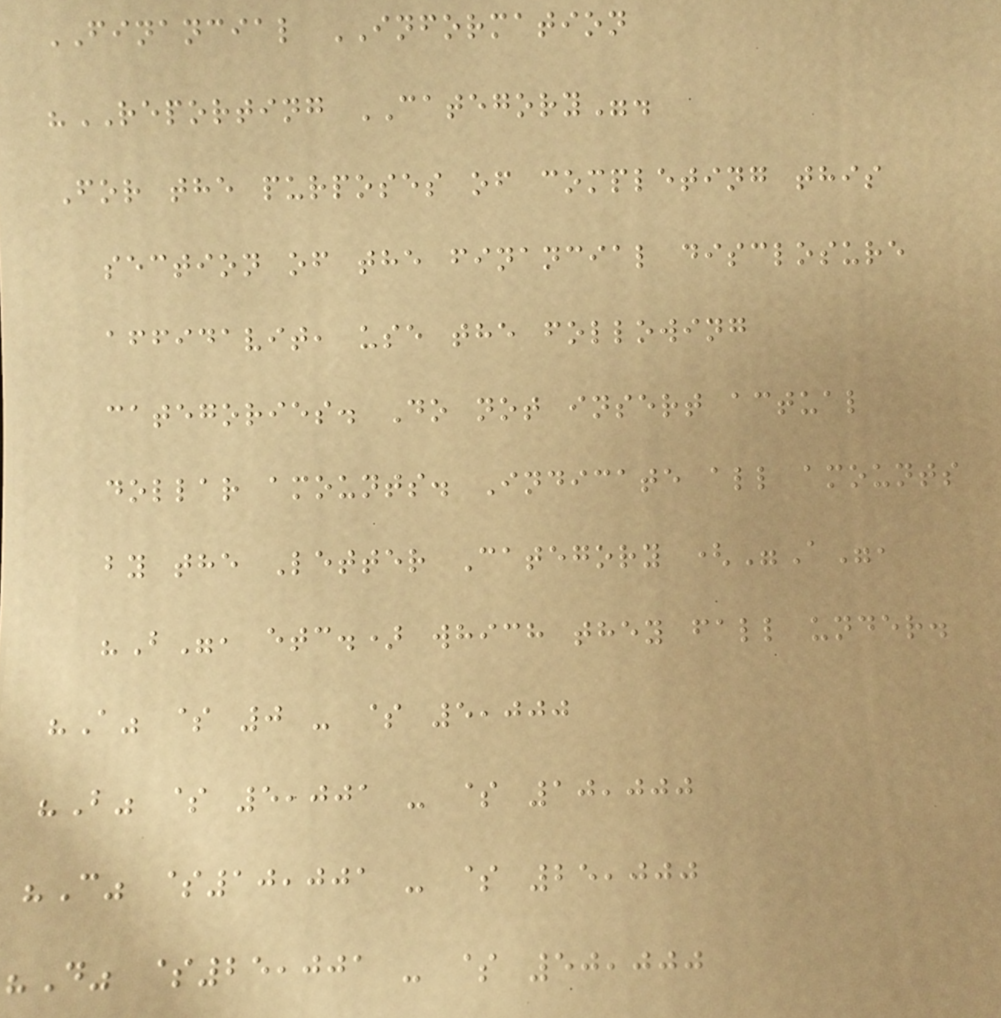FINANCIAL INFORMATION
"REPORTING CATEGORY".
For the purposes of completing this
section of the financial disclosure
affidavit, use the following
categories. Do not insert actual
dollar amounts. Indicate all amounts
by the Letter Category ("A",
"B", etc.) which they fall under.
"A" $ 0 - $ 5,000
"B" $ 5,001 - $ 10,000
"C" $10,001 - $ 25,000
"D" $25,001 - $ 50,000
